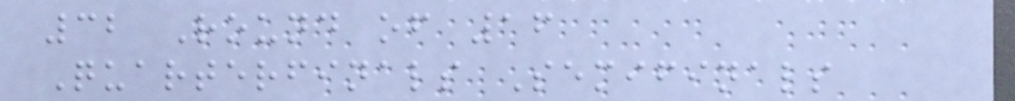32 Round of 16
Quarterfinals Semifinals
